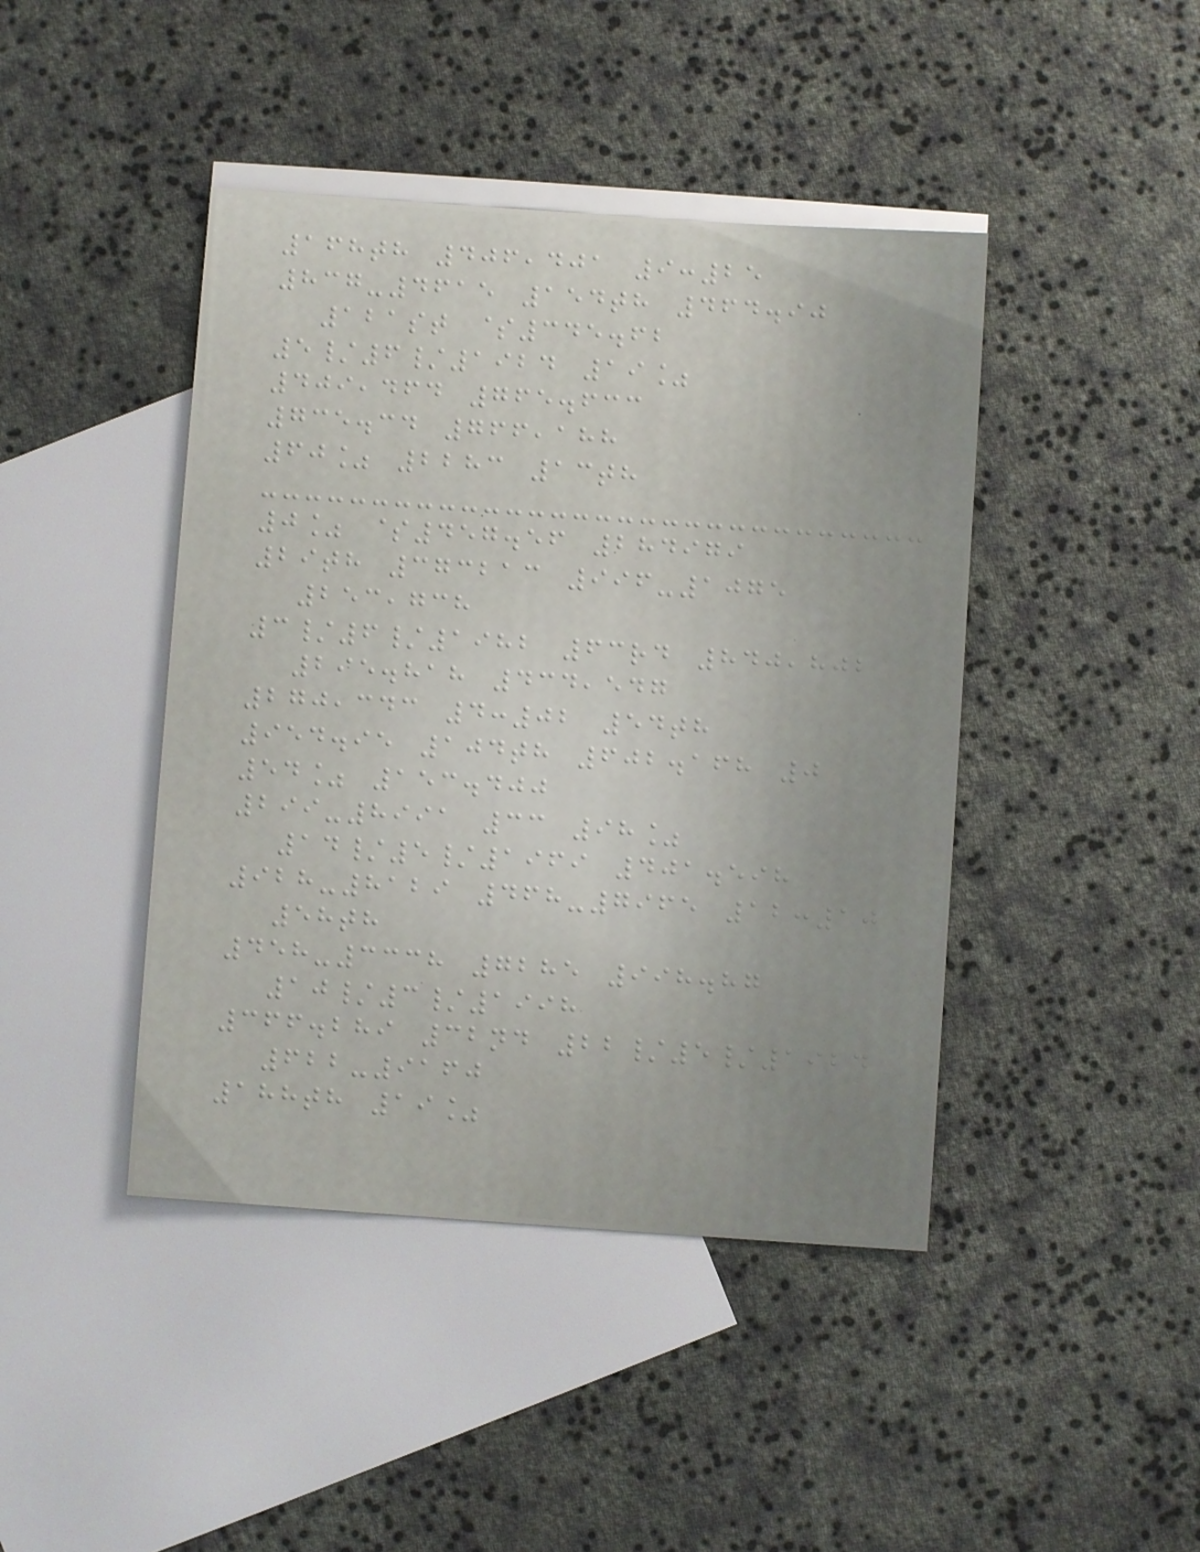168th 406,401 9:25
837-4615 154th 464.90
121st $345.62
5/6/1924 19%
409,464 765.633
735.34 766,188
60% 2283 13th
0% $457.56 284979
29th 373213 996-1075
253,738
3/6/1982 63rd 840,802
295.818 434,547
270,343 4:02 54th
954.95 104th 602.168 0
54% 153.400
299-8991 33 98%
14/5/1969 401.598
928-8129 468-7965 12:10
58th
458-3338 7285 998.87
10/3/1998
366.289 32nd 22/5/1924
622-9160
188th 19%
